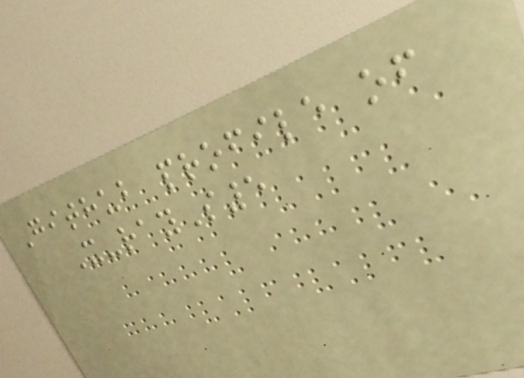Github profile of
X-rayS5
